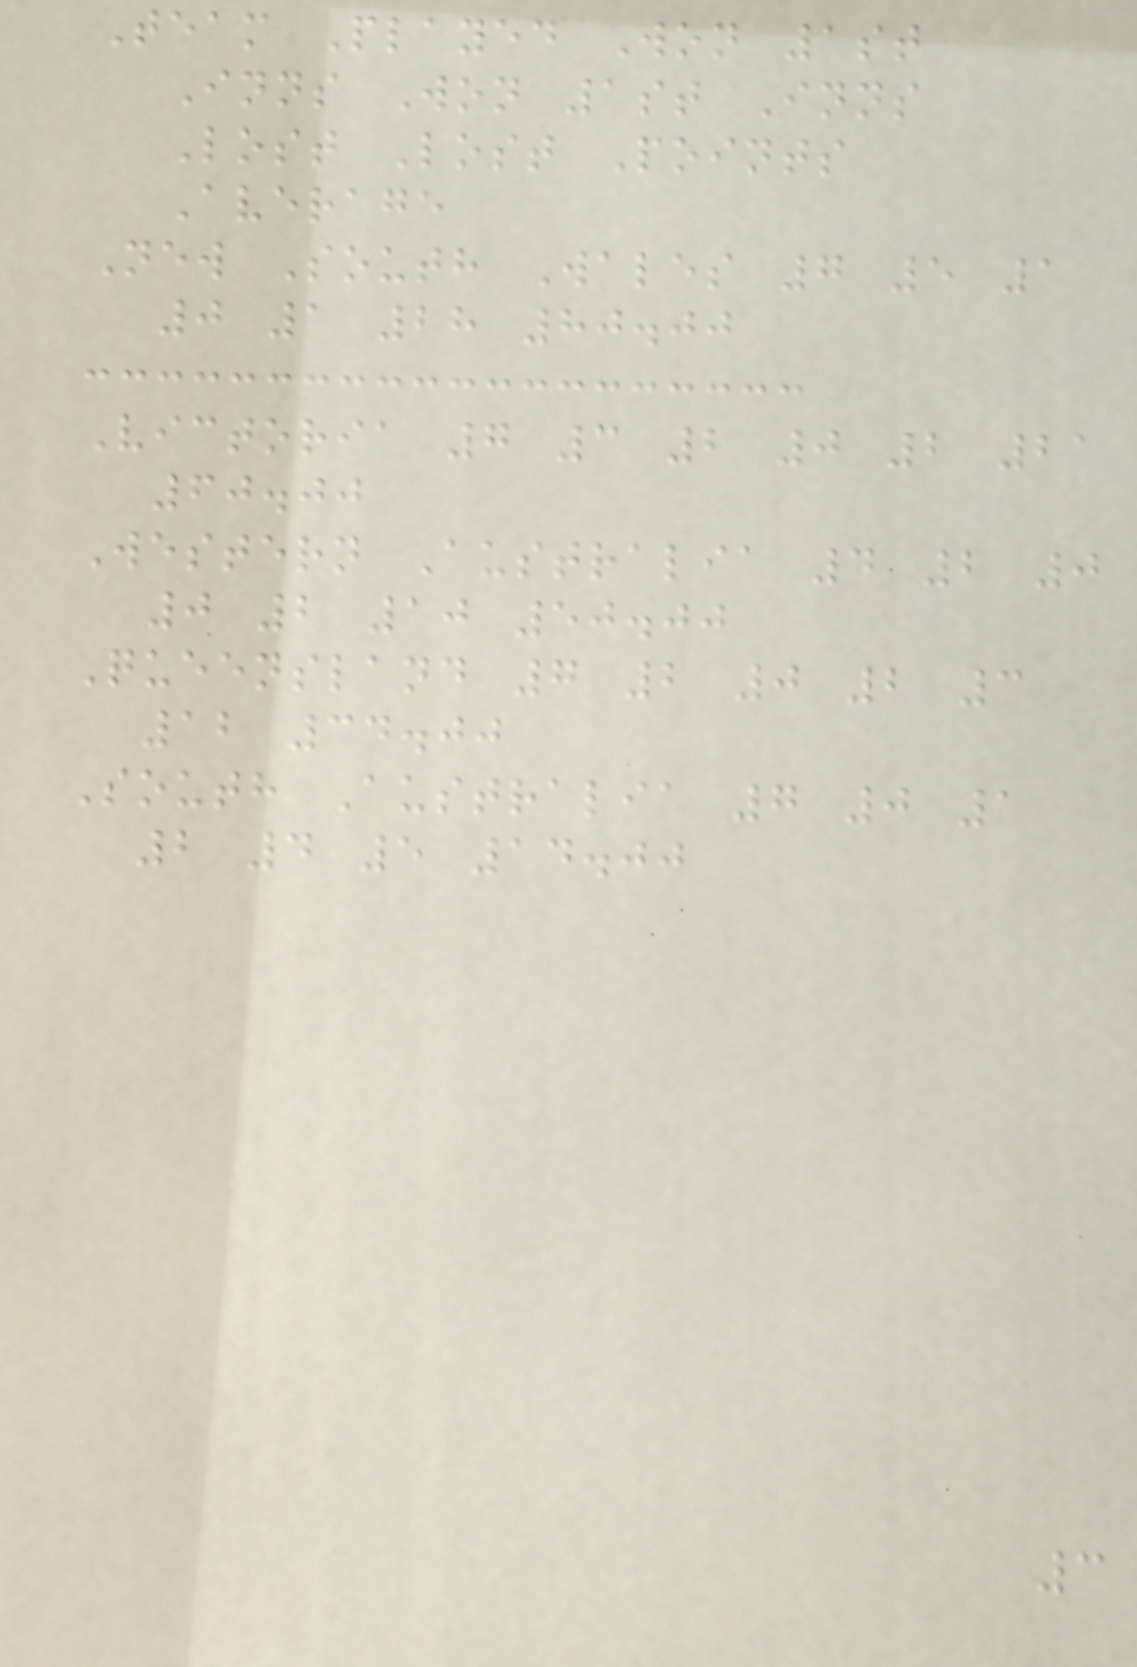Team Played Won 1st
Inns Won 1st Inns
Lost Lost Points
Average
New South Wales 7 5 1
0 1 28 80.00
Victoria 7 3 2 0 2 21
60.00
Western Australia 4 2 0
0 2 10 50.00
Queensland 7 2 0 2 3
12 34.00
South Australia 7 0 1
2 4 5 14.00
3
